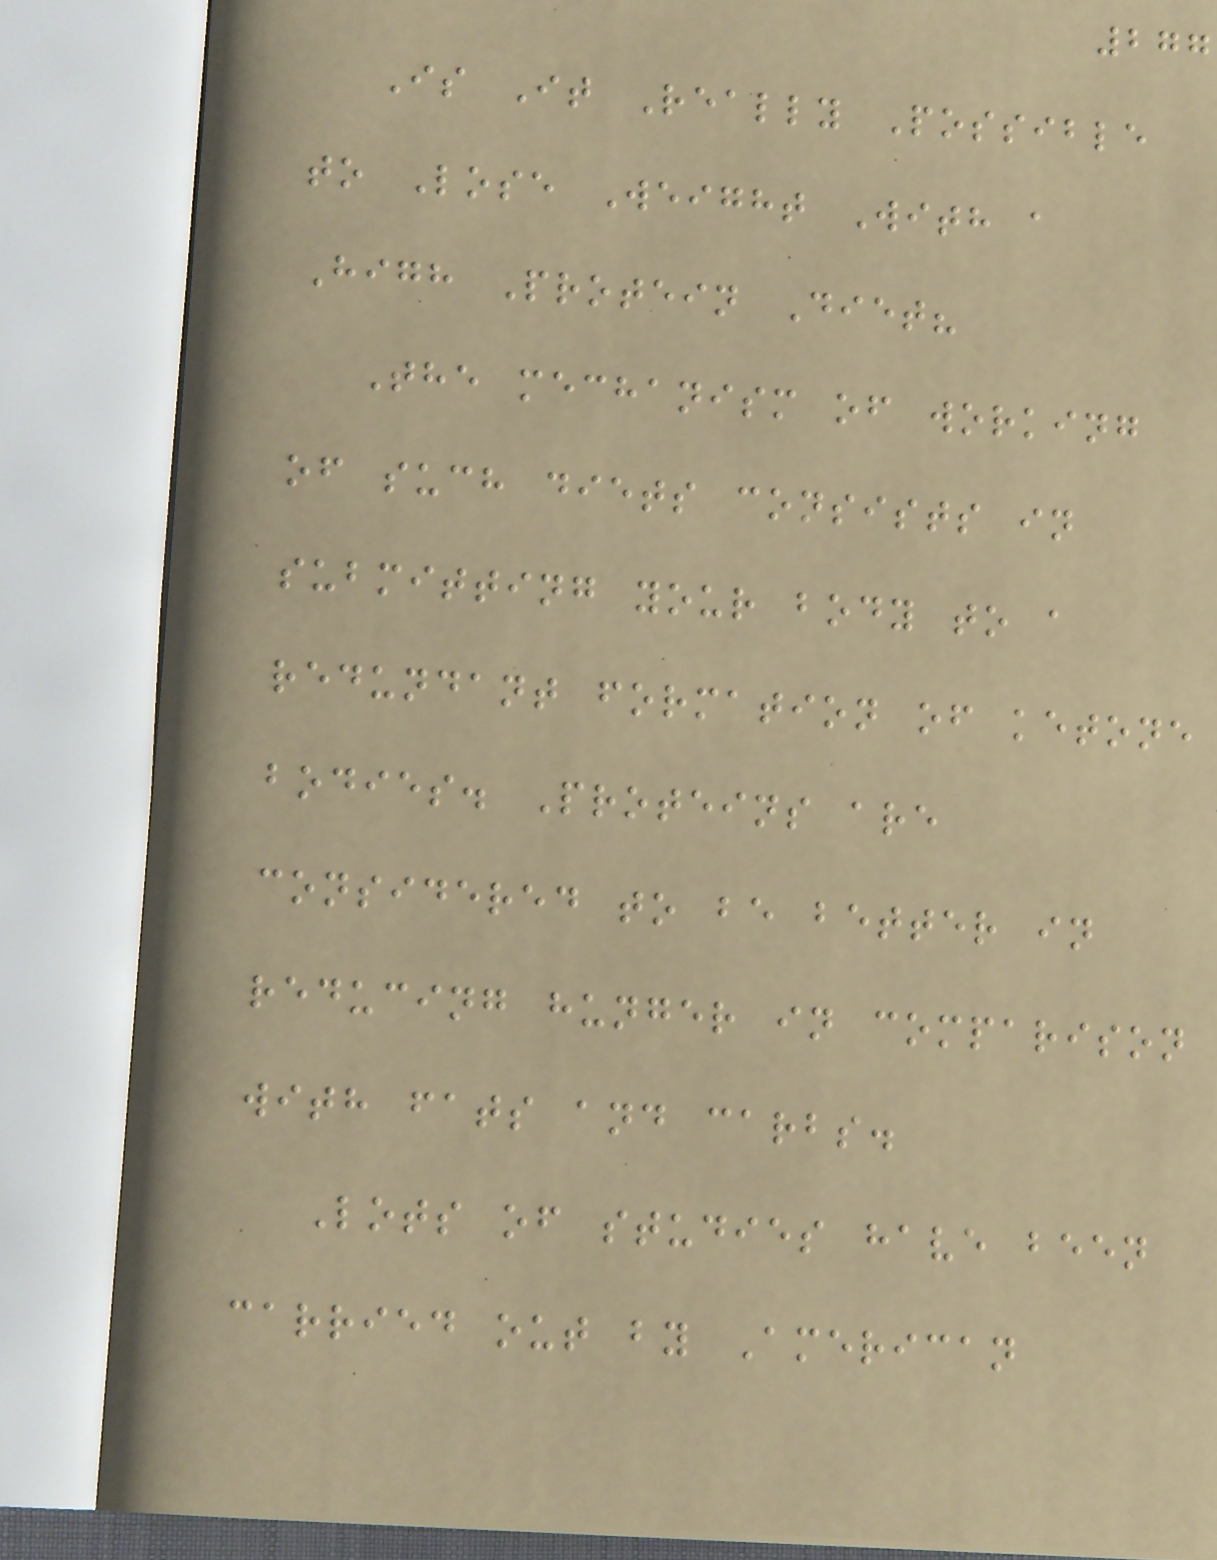277
Is It Really Possible
to Lose Weight With a
High Protein Diet?
The mechanism of working
of such diets consists in
submitting your body to a
redundant formation of ketone
bodies. Proteins are
considered to be better in
reducing hunger in comparison
with fats and carbs.
Lots of studies have been
carried out by American
